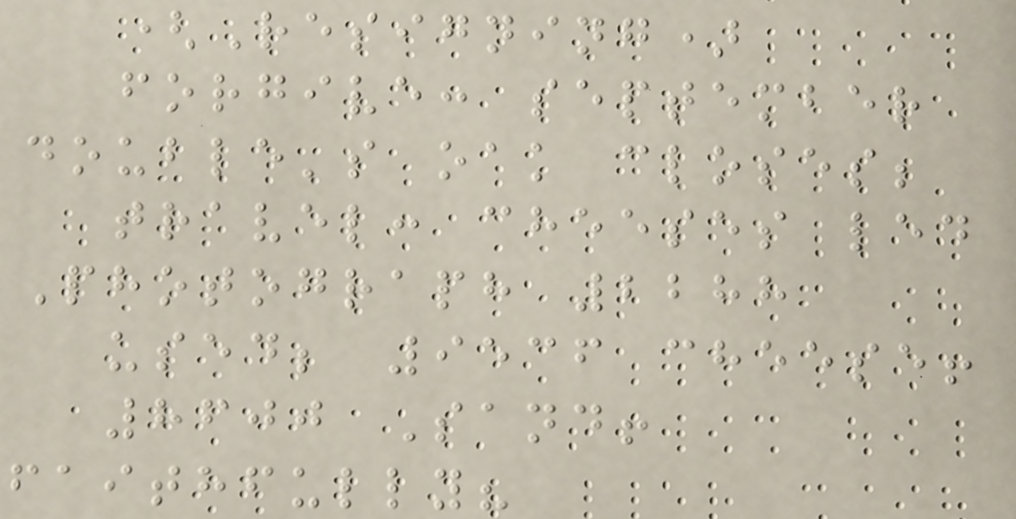(Resigning)
forgive: september
double's oak closes;
travel: cheeses led
Photograph 2288
used; 9536 cheese!
8600 Sand!
faithfully?
